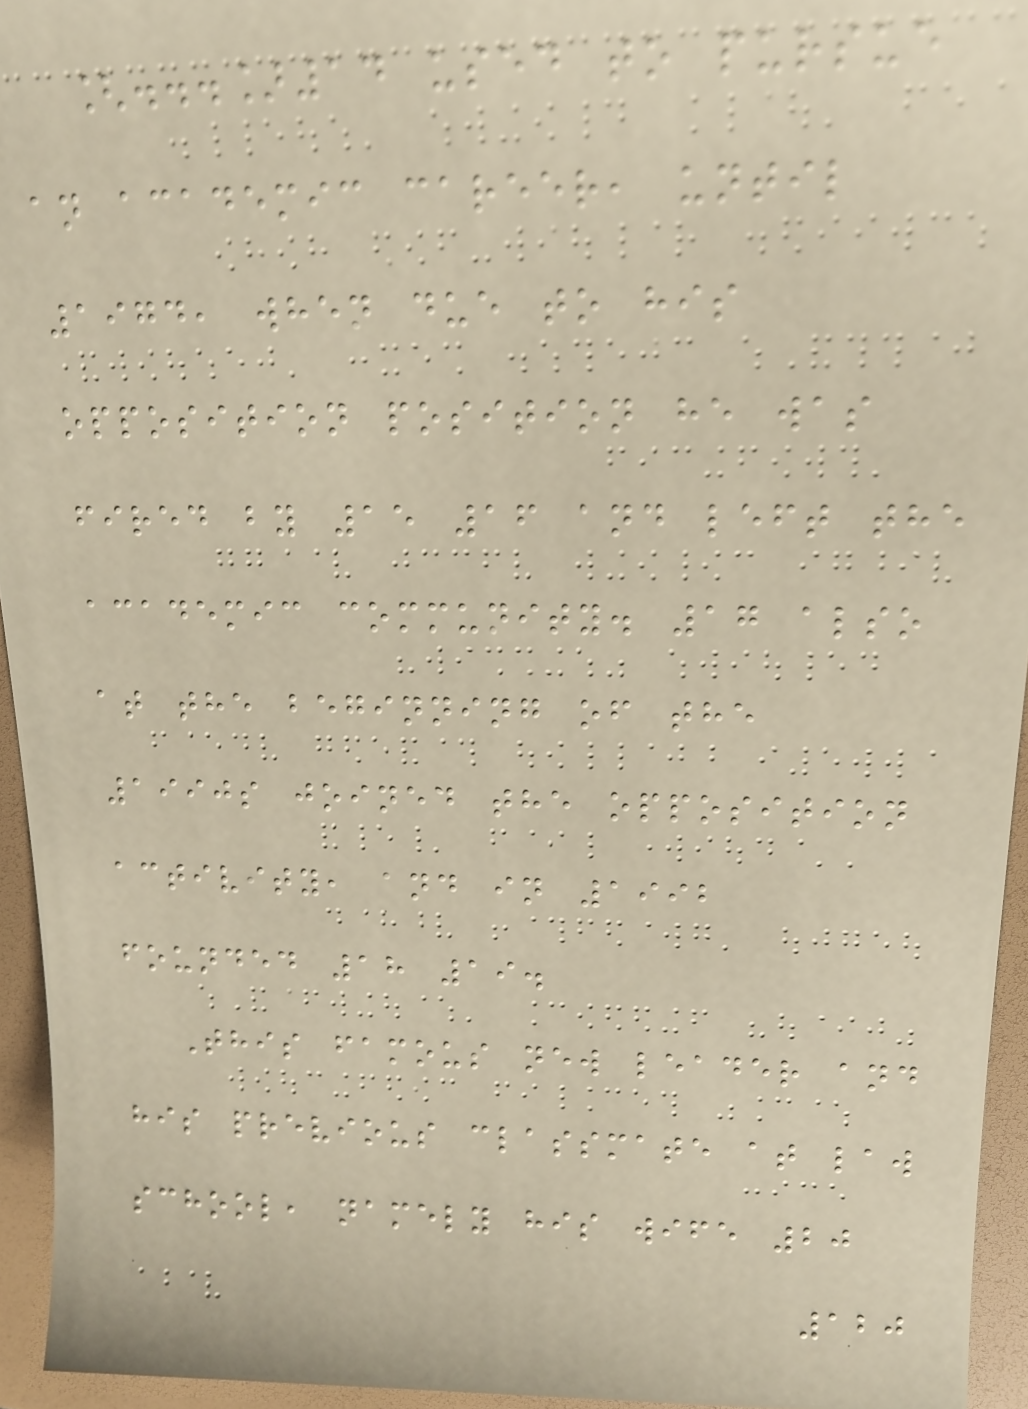[...]14 used to pursue
an academic career, until
1974, when due to his
opposition position he was
fired by 15 16 and left the
academic community. 17 also
at the beginning of the
1990s joined the opposition
activity, and in 1992
founded 18 19.
This famous new leader and
his previous classmate at law
school, namely his wife 20
120
